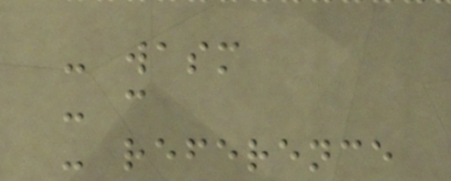- wasm
- c
- reference
